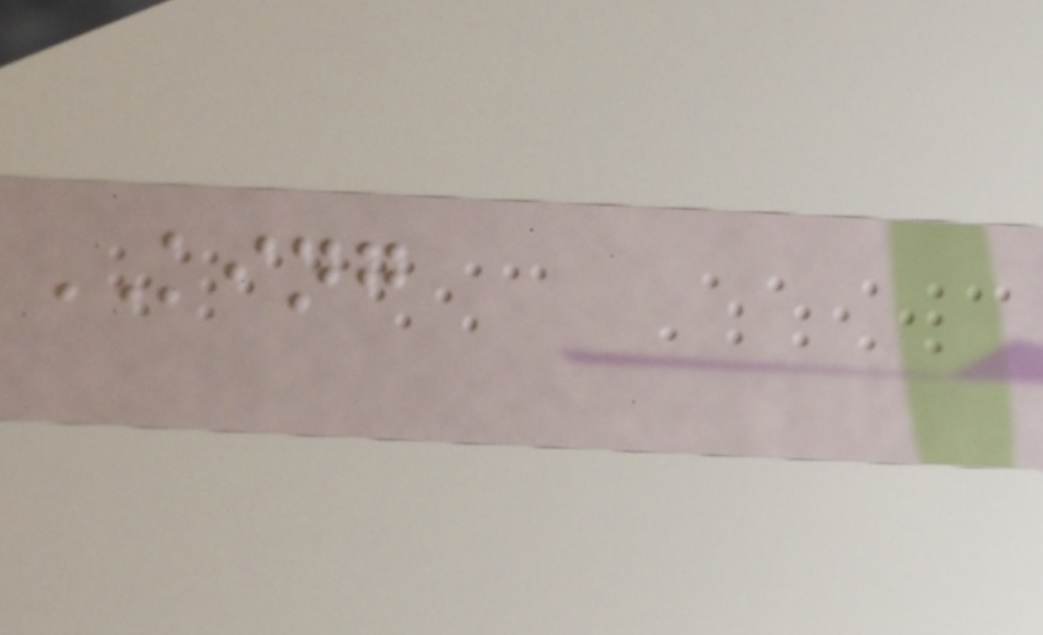KING
